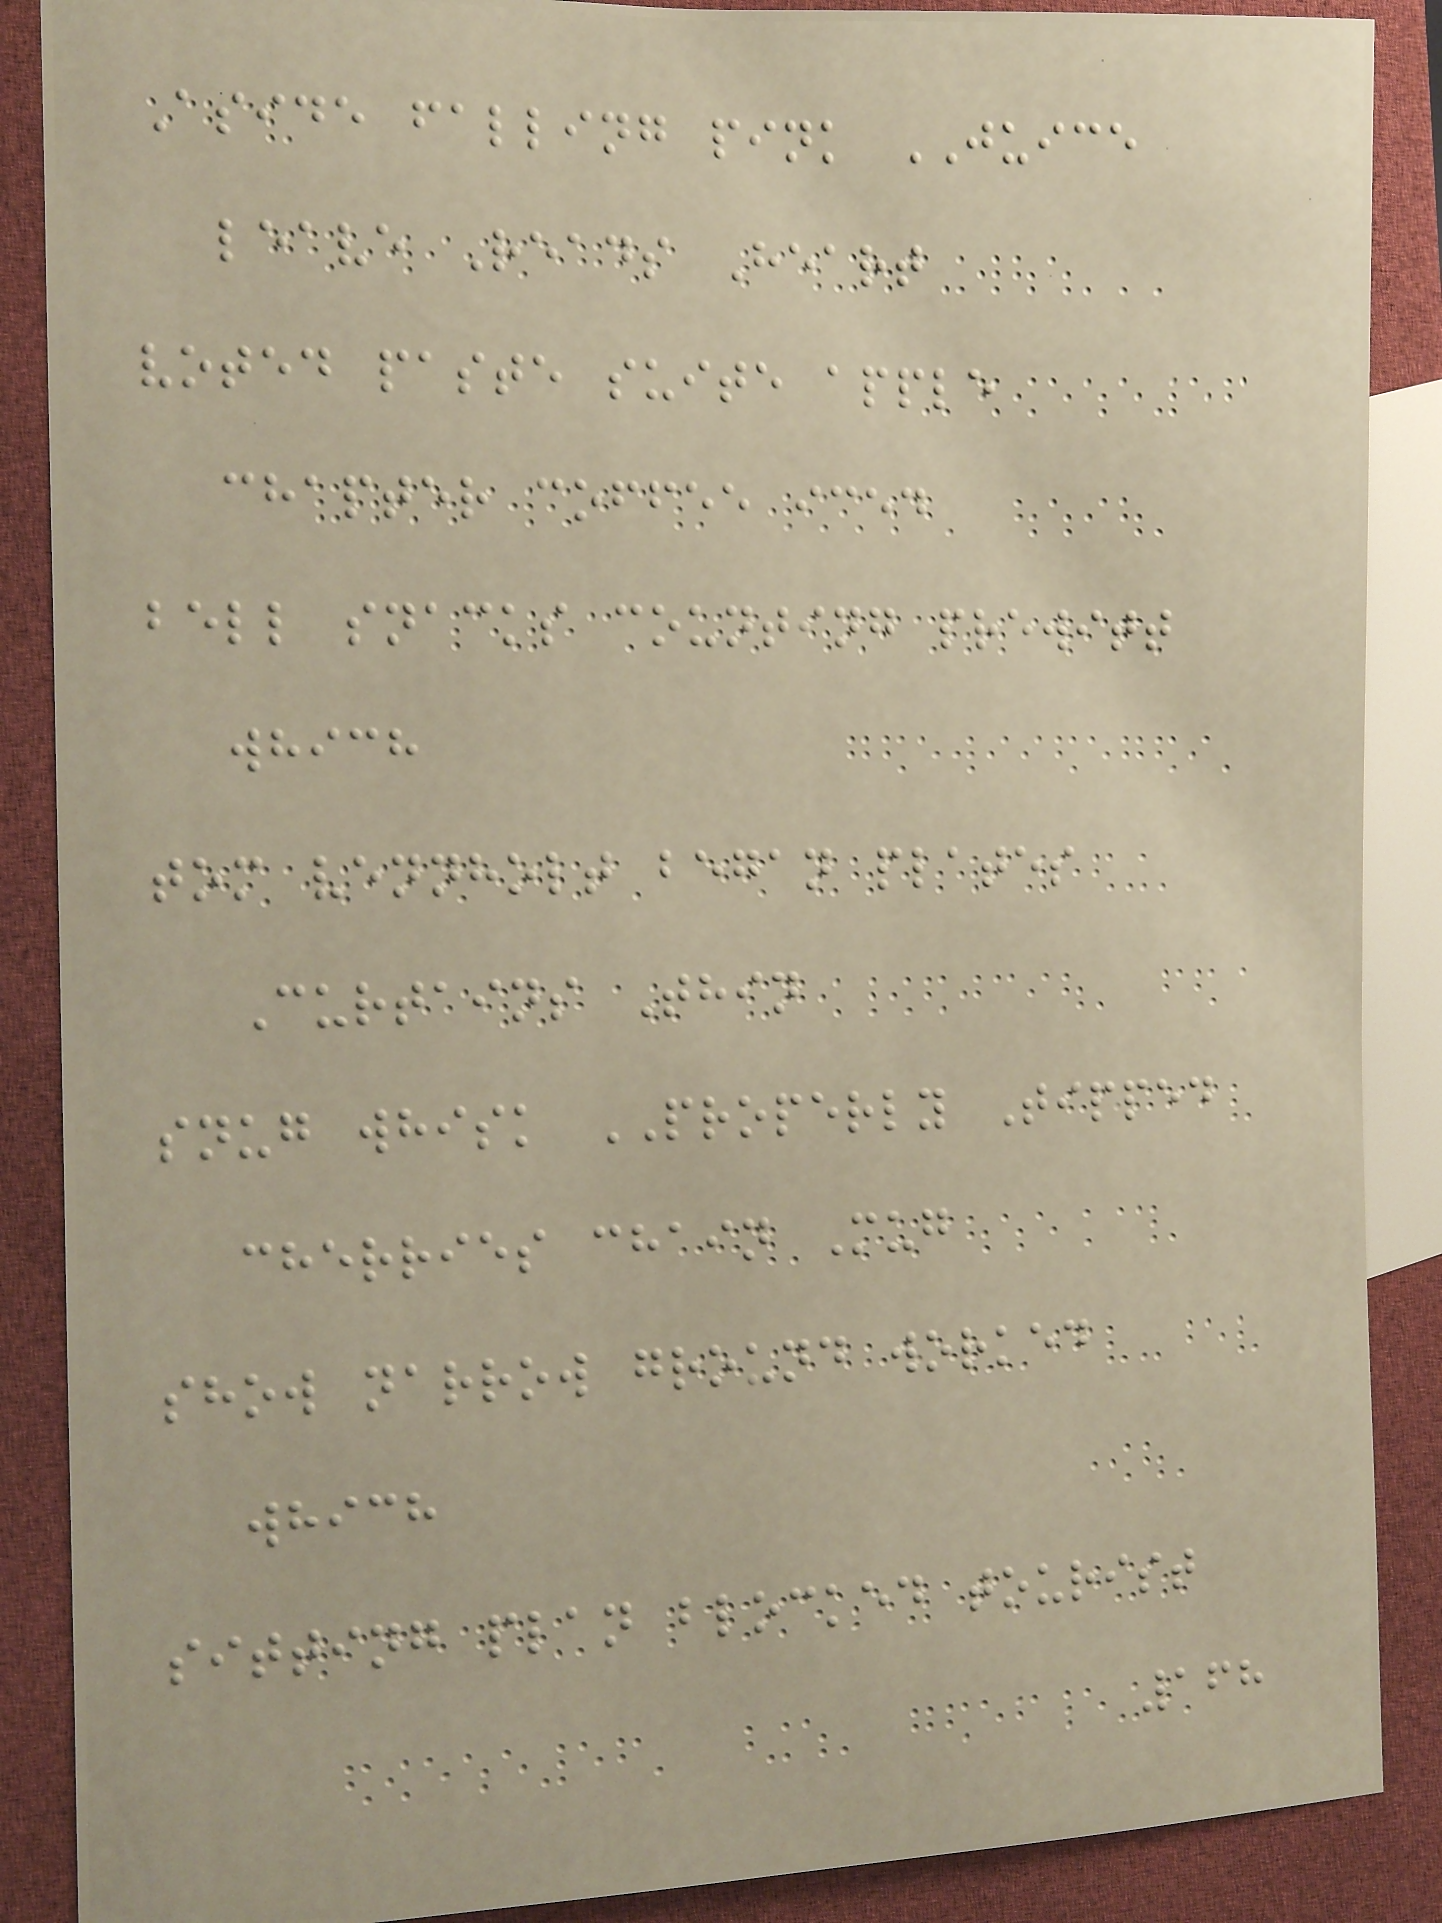Aside falling pink JUICE
leave Reads Heart
voted paste suite apple
chapter coffee iced
bell snacks counting prewitt
which
tom vennholt began plates
Curtains Thin
snug whisk PROPERLY Tipped
cherries chain Mug
show narrow ground worked
which
sitting plan blocked tourist
168
